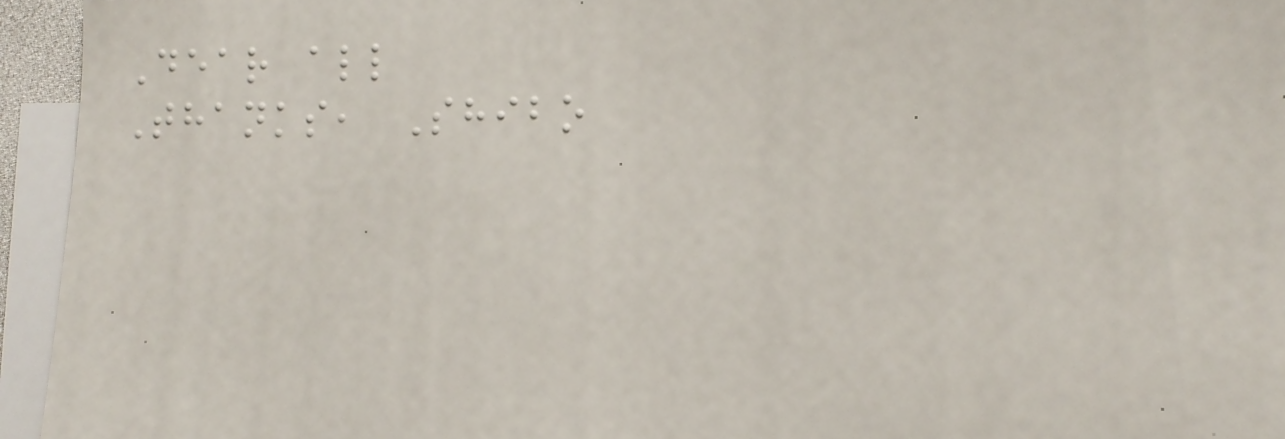Dear all
Thanks, Shibo
